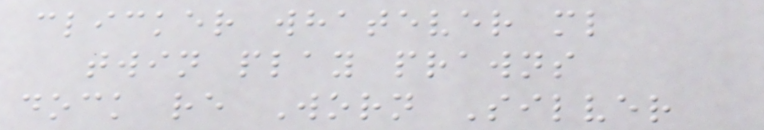clicker whatever ml
twin play prawns
dock re Worn Silver
